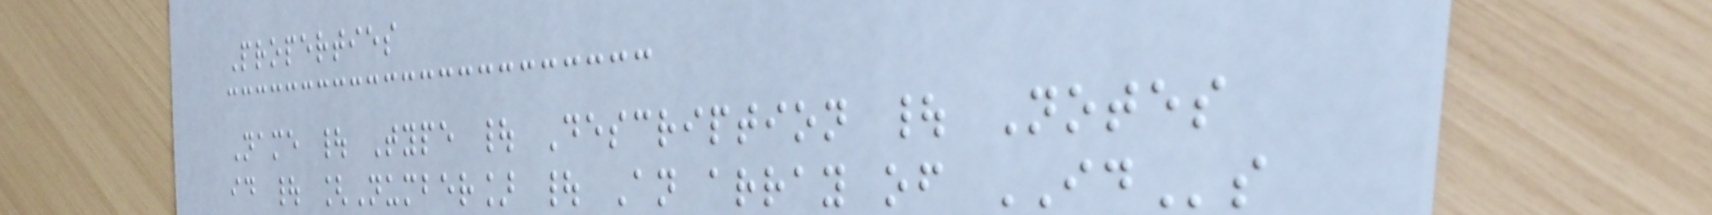Properties
Name | Type | Description | Notes
id | [Number] | An array of IDs
